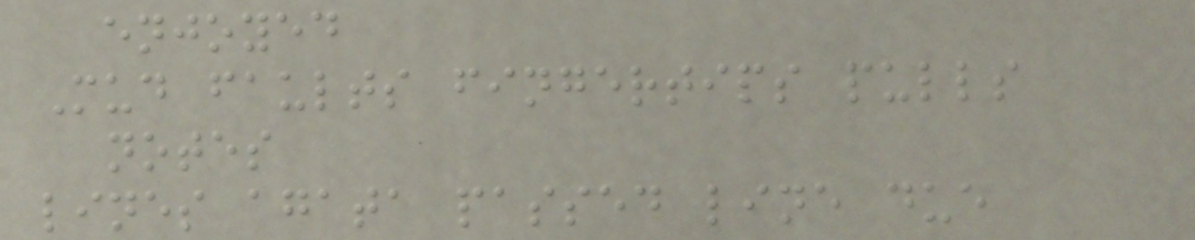enjoyed
Mud faults fingertips pulls
notes
lines agata passed line due
